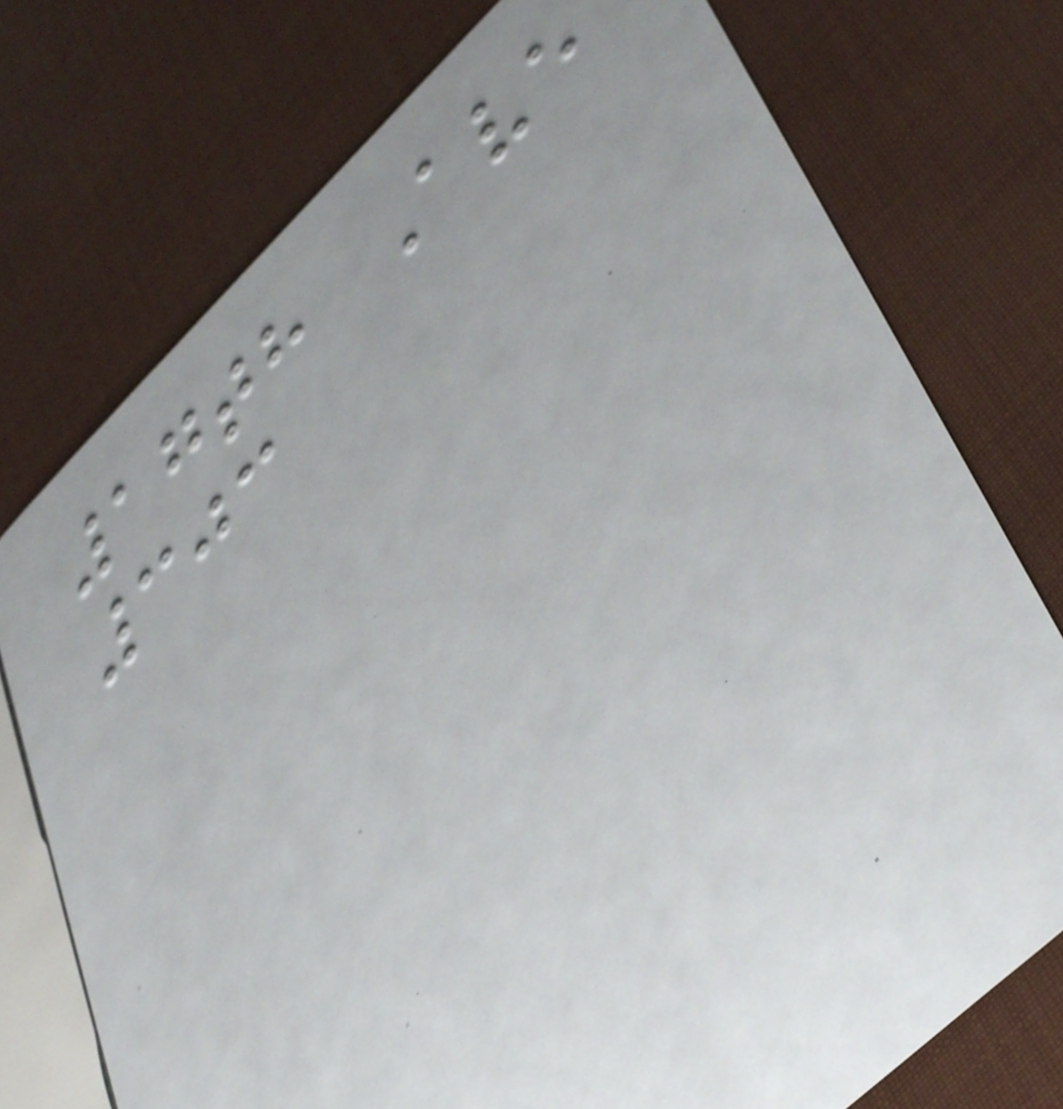17th Ave
303
